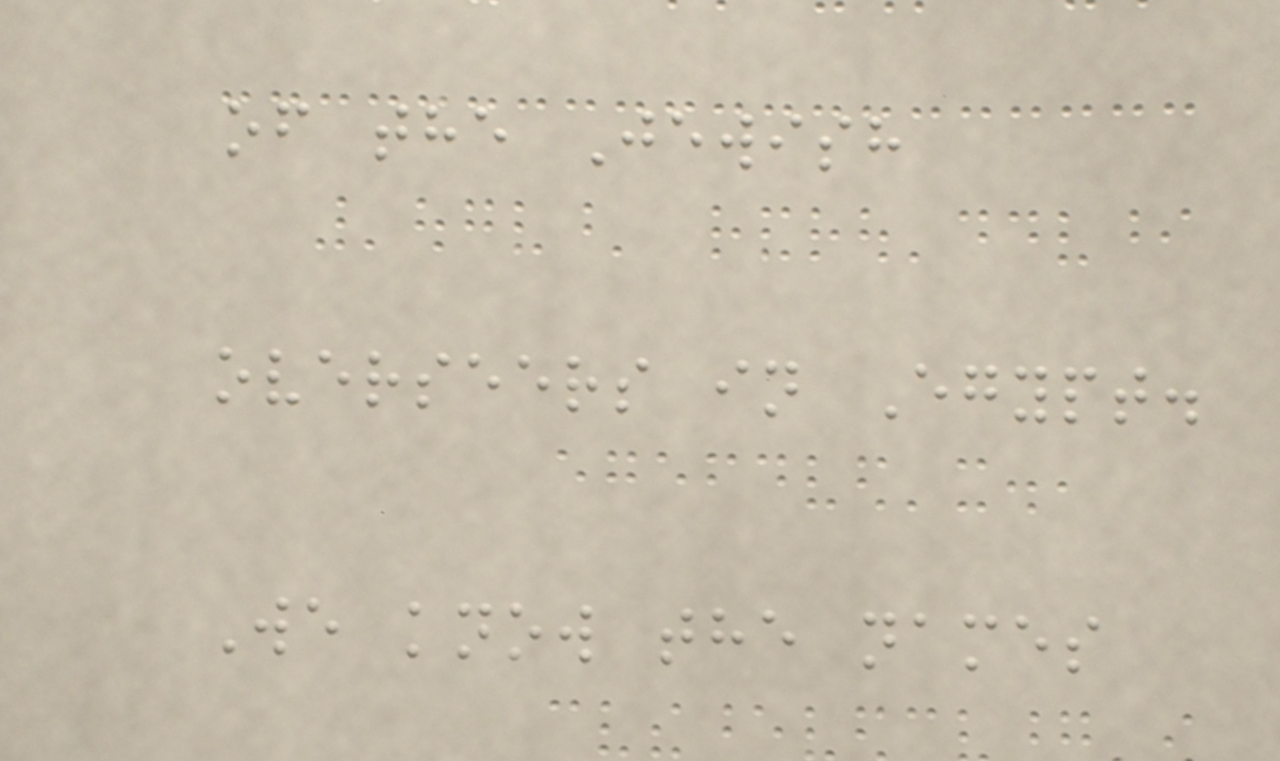of the Jewish
overseers in Egypt.
We know the names
